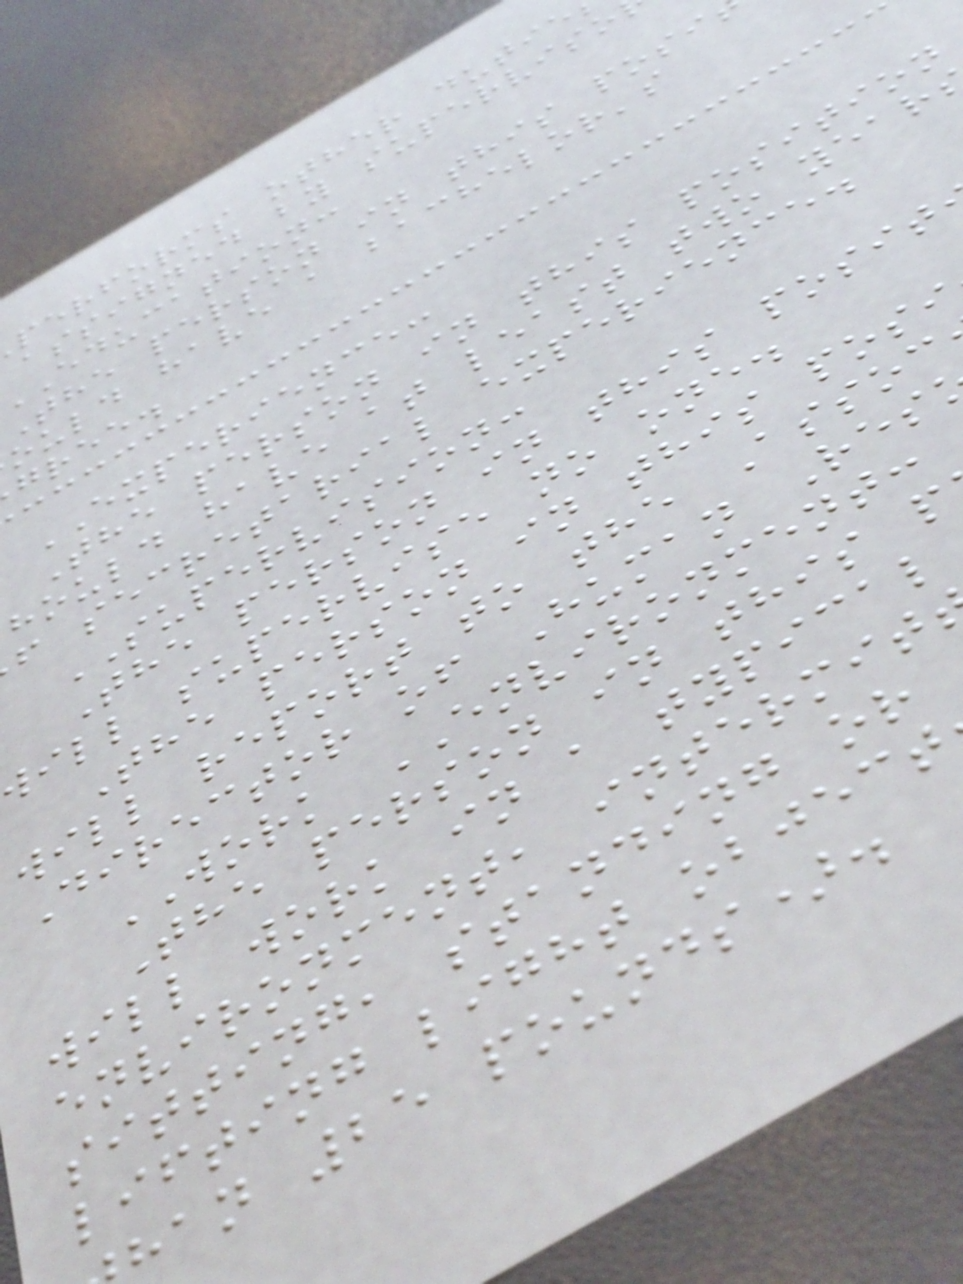performs other dutie
assigned by superviso
education:
The person in this posi
ould have a bachelor's
gree.
EXPERIENCE:
The person in this position
hould have at least two year
f secretarial experience.
SUPERVISION:
The person in this posit
ill supervise no one.
The person in this posi
will report to the Assoc
Director of Human Res
WORK ENVIRONMENT:
The person in this p
will work in a typical
environment, intermit
sitting, standing or
lifting light object
an 25 pounds).
